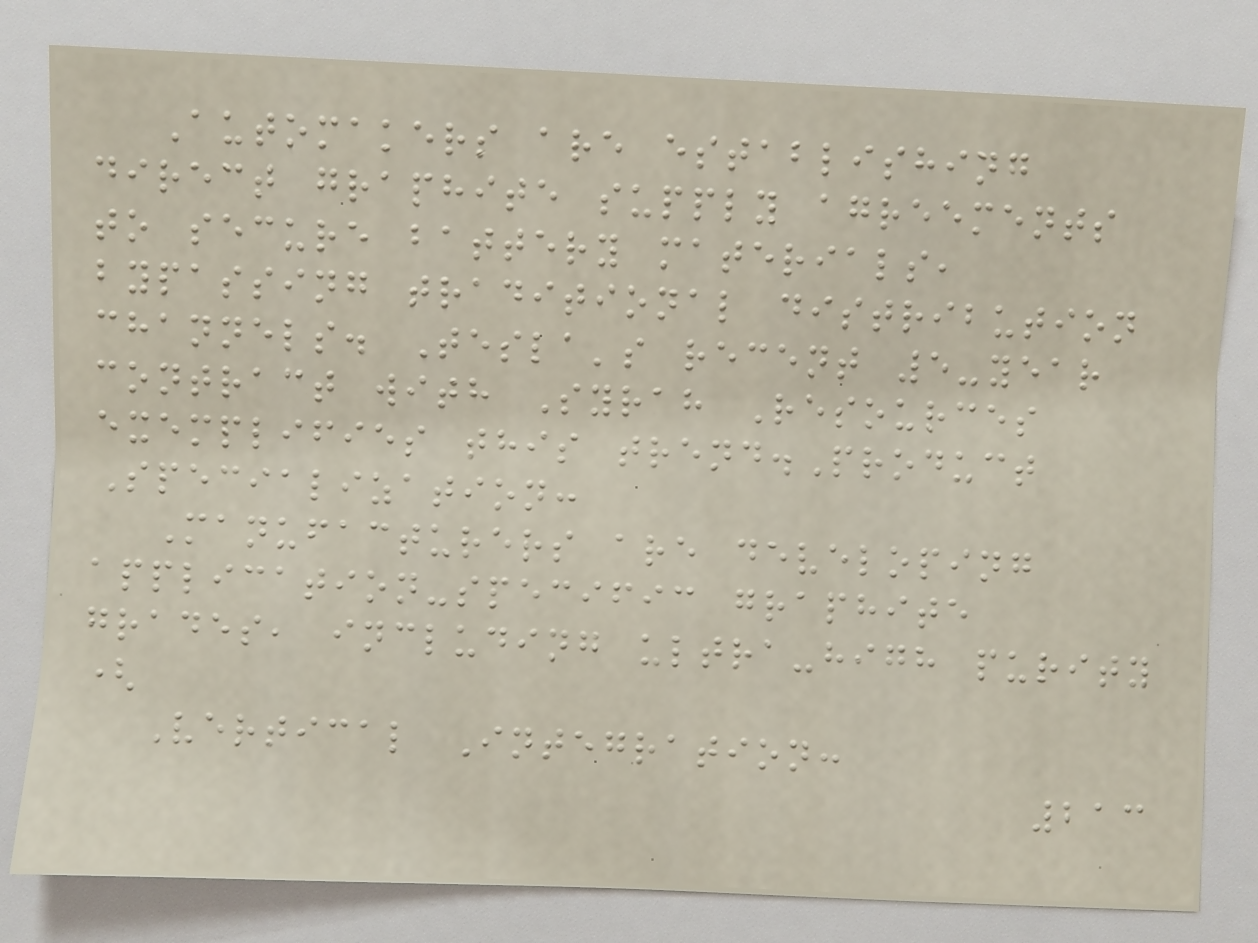Automakers are establishing
direct graphite supply agreements
to secure battery materials,
bypassing traditional distribution
channels. Tesla's recent 5-year
contract with Syrah Resources
exemplifies this trend.Product
Specialization:
Manufacturers are developing
application-specific graphite
grades, including ultra-high purity
(
Vertical Integration:
213
